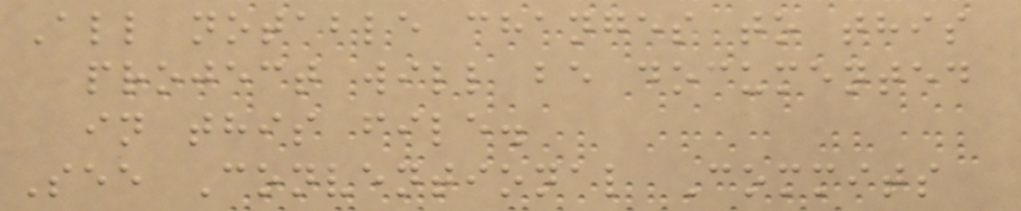All notable changes to this
project will be documented
in this file.
See Conventional Commits
